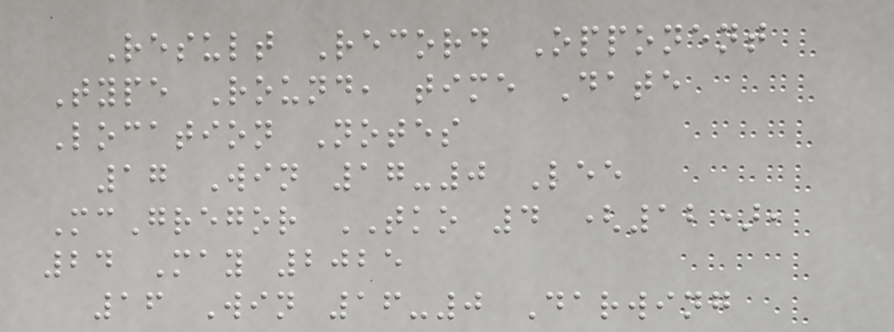Result Record Opponent
Type Round, time Date
Location Notes
17 Win 17-0 Lee
McGregor TKO 4 (12),
24 May 2025
16 Win 16-0 Darwing
